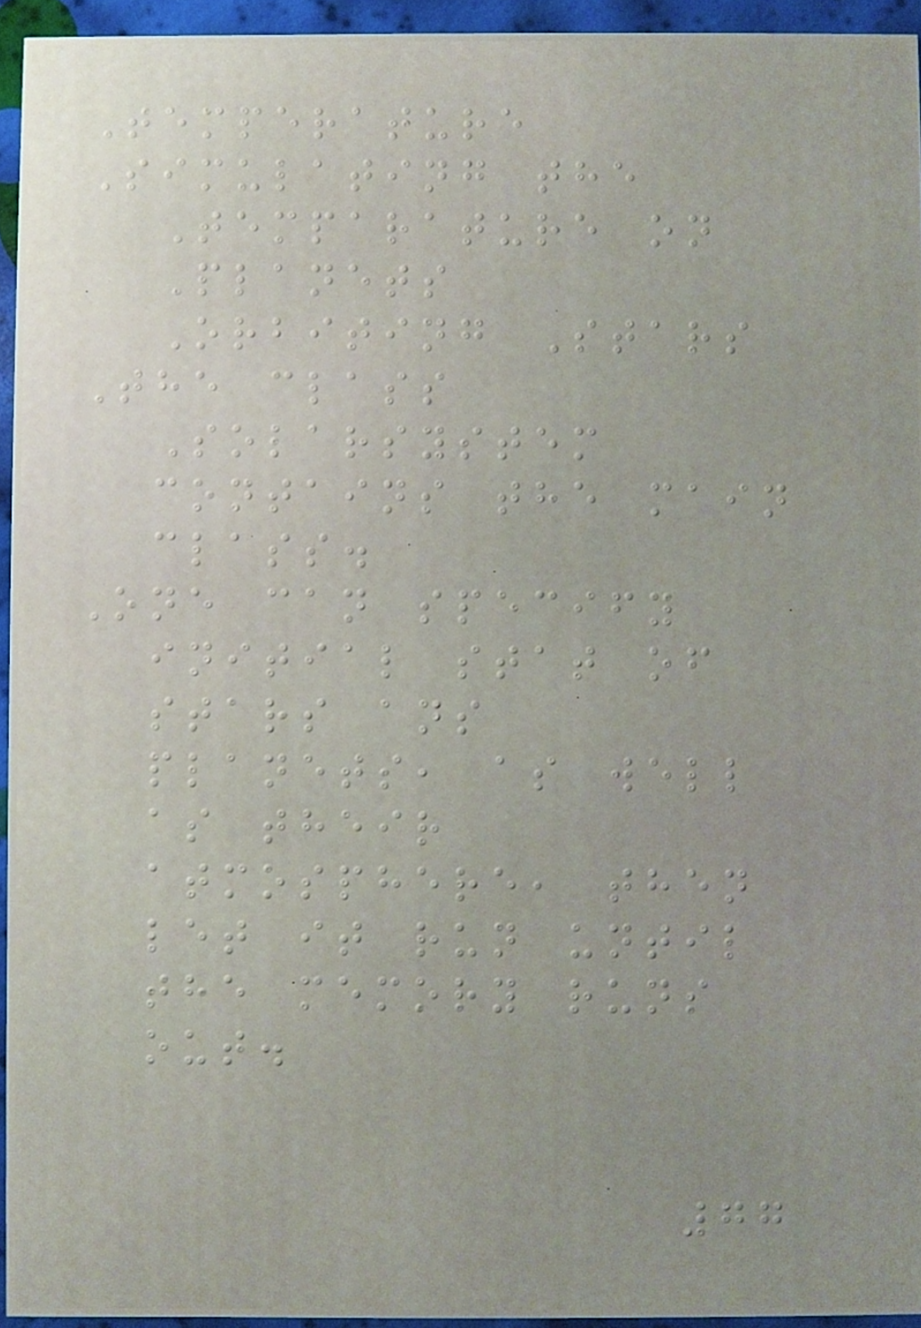Temperature
Simulating the
Temparature on
Planets
Orbiting Stars
The class
Solarsystem
contains the main
class.
One can specify
initial stat of
stars ans
planets, as well
as their
atmosphere, then
let it run until
the memory runs
out.
77
